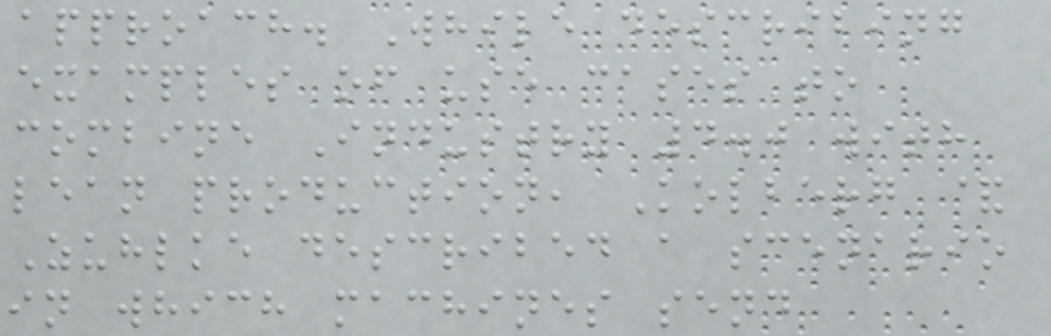approach. While describing
examples of use cases to
combine Industry 4.0 with
lean production, Kolberg &
Zuhlke described a scenario
in which machines send
